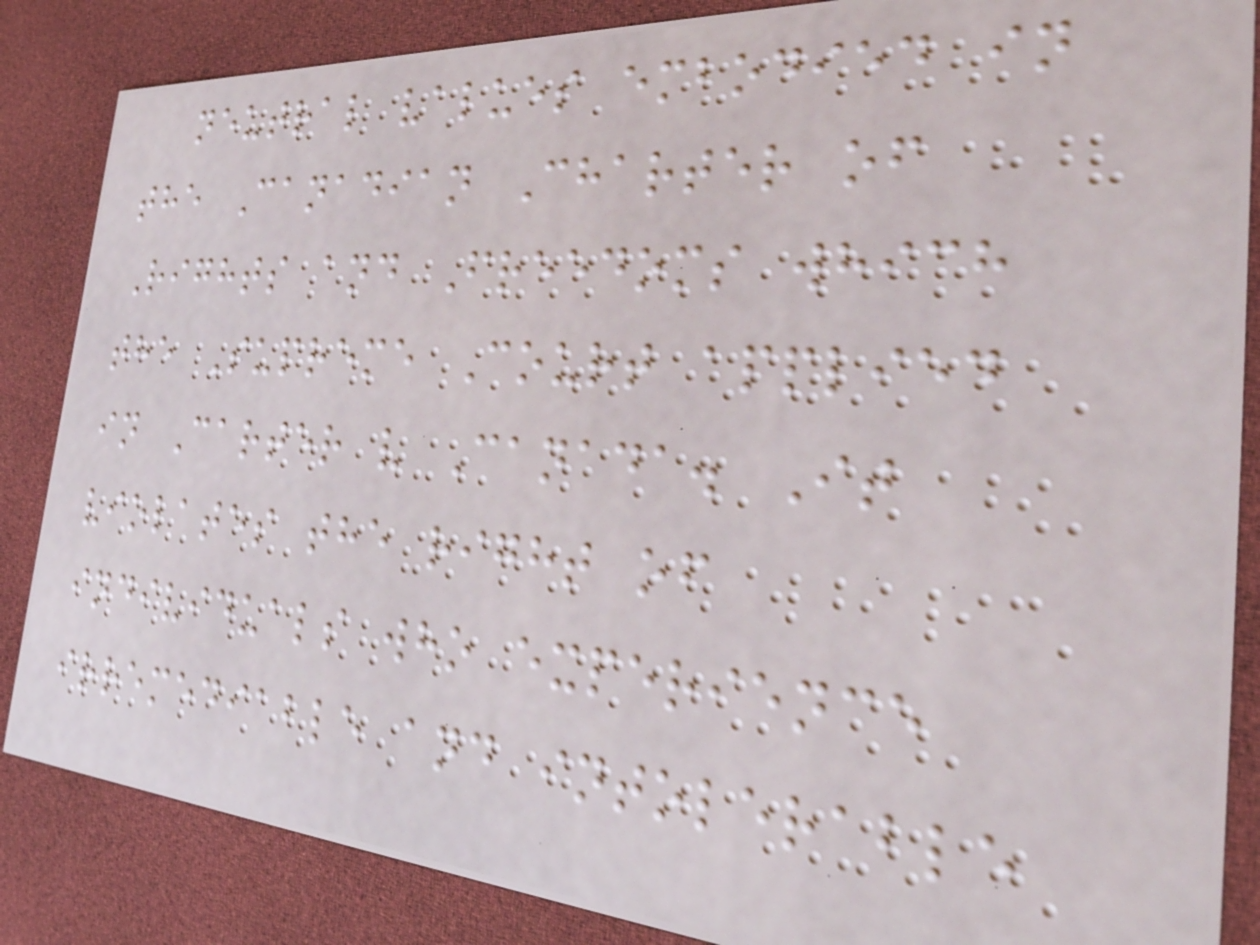neutral values embodied in
the Canadian Charter of
Rights and Freedoms which
the Supreme Court applied
in Carter v Canada. It
violates the right of
individuals who experience
irremediable and intolerable
